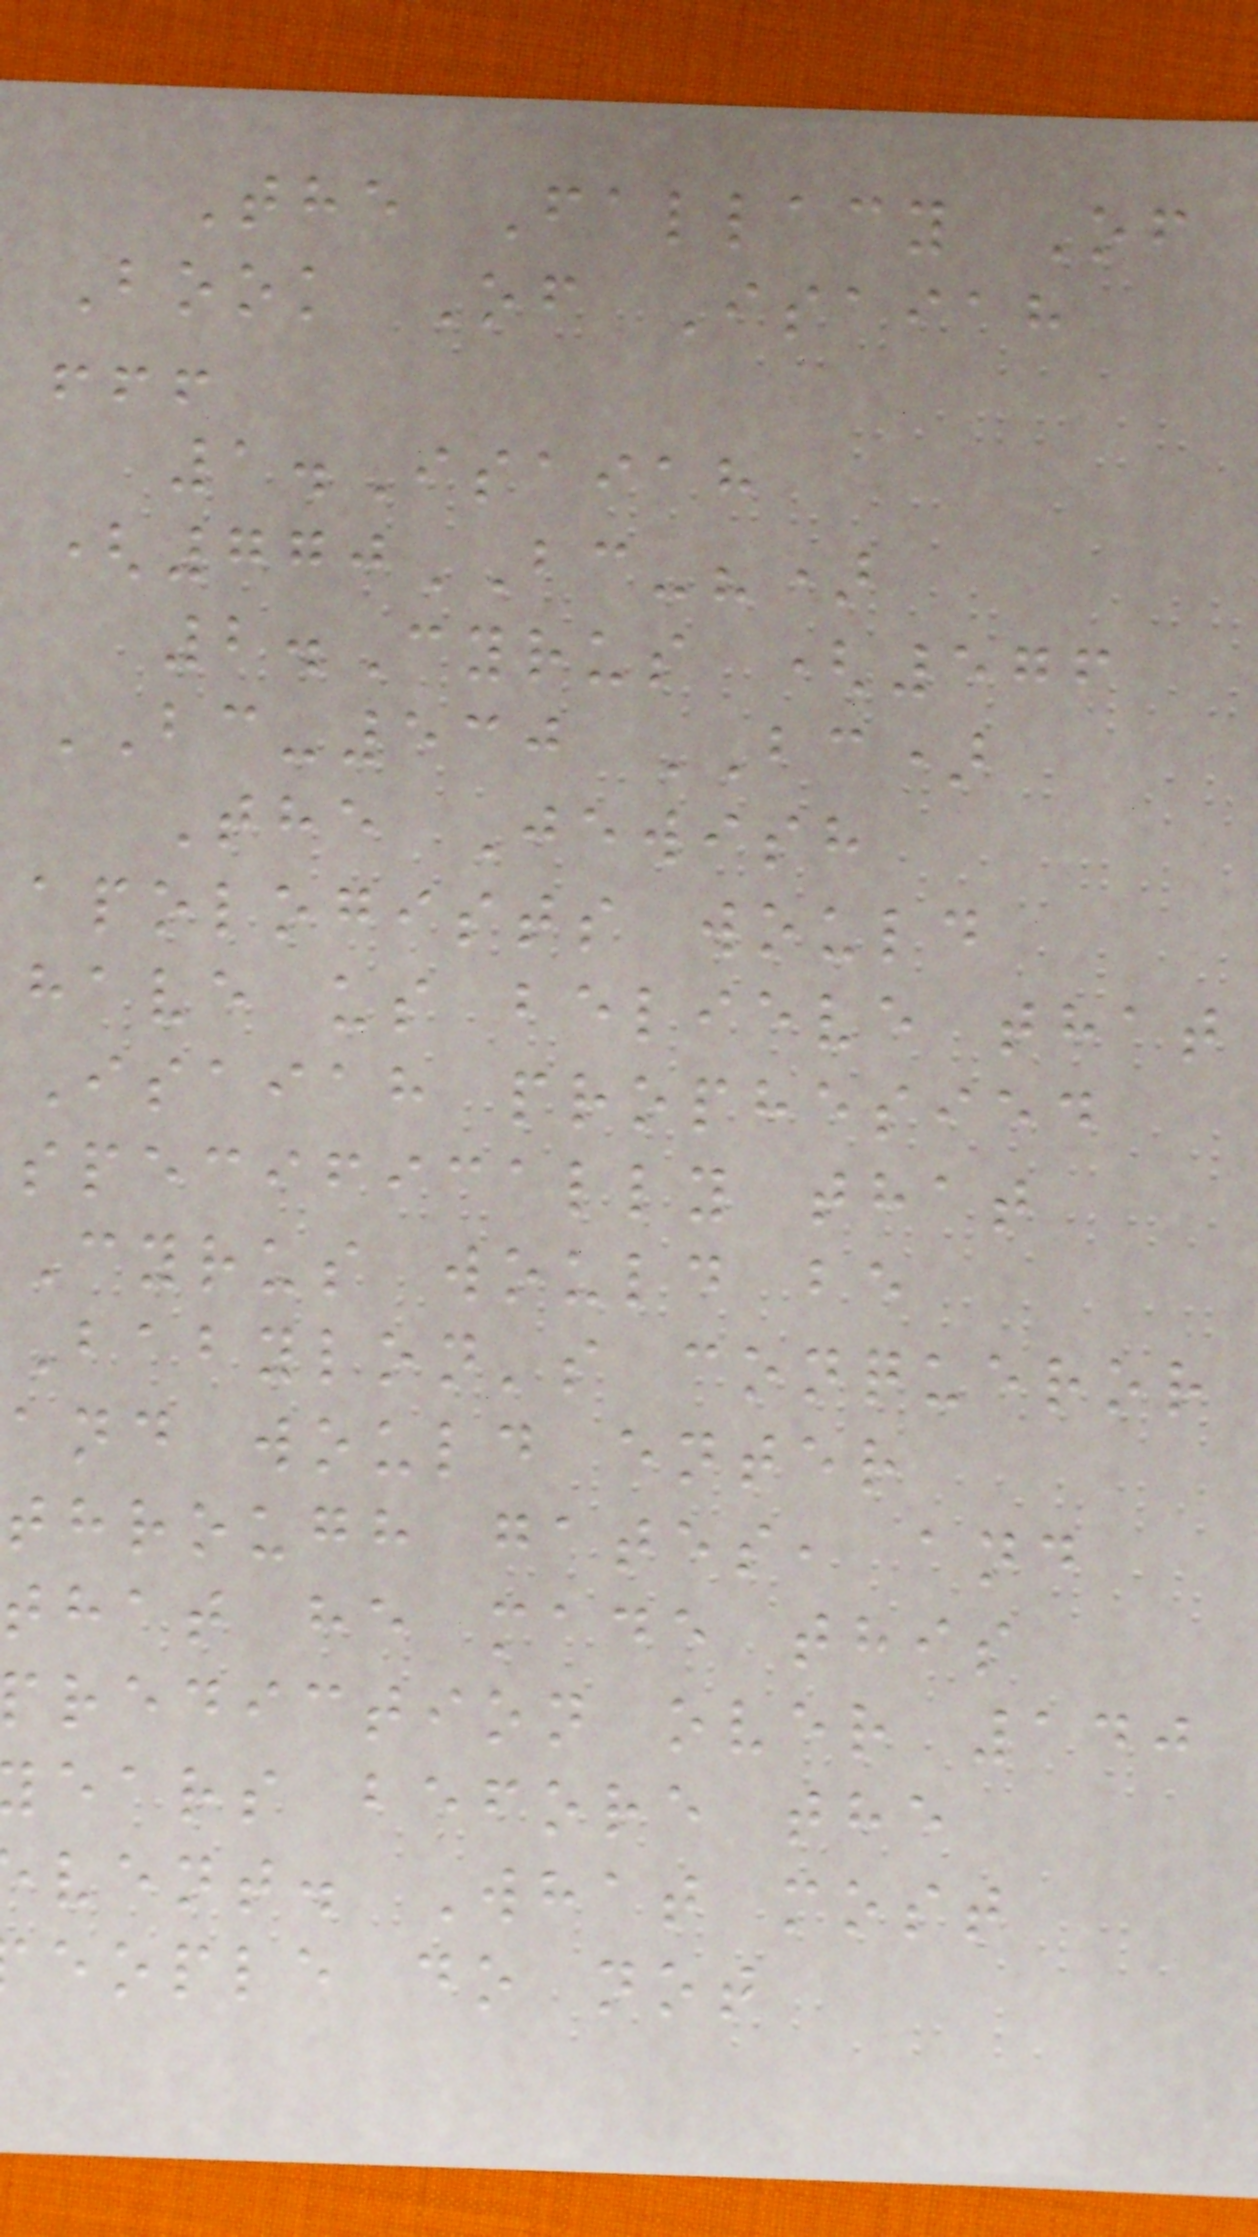The Fallacy Of
Book Of Isaiah
!!!
1.Isaiah
(770BC-?)
2.Cyrus (576
BC-530 BC)
The Jewish
apologists would
have us believe that
Isaiah prophesied
specifically that
Cyrus would be
Babylon's conqueror
and would enter
through gates, and
that he made this
prediction over 140
ears before the
vent. What most
eople do not
